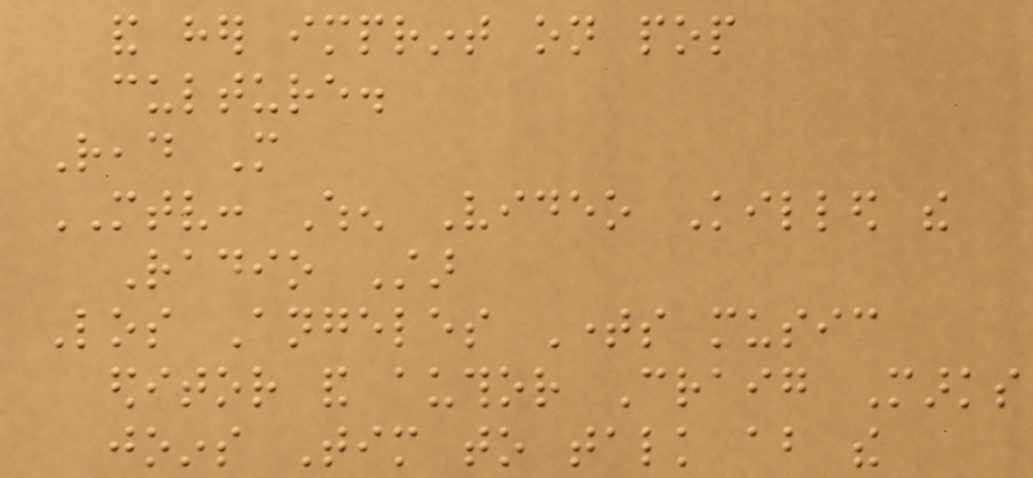and her imprint on pop
culture.
Read More
MTV: When Video Killed the
Radio Star
Los Angeles Times music
editor and author Craig Marks
joins Tim to talk about the
